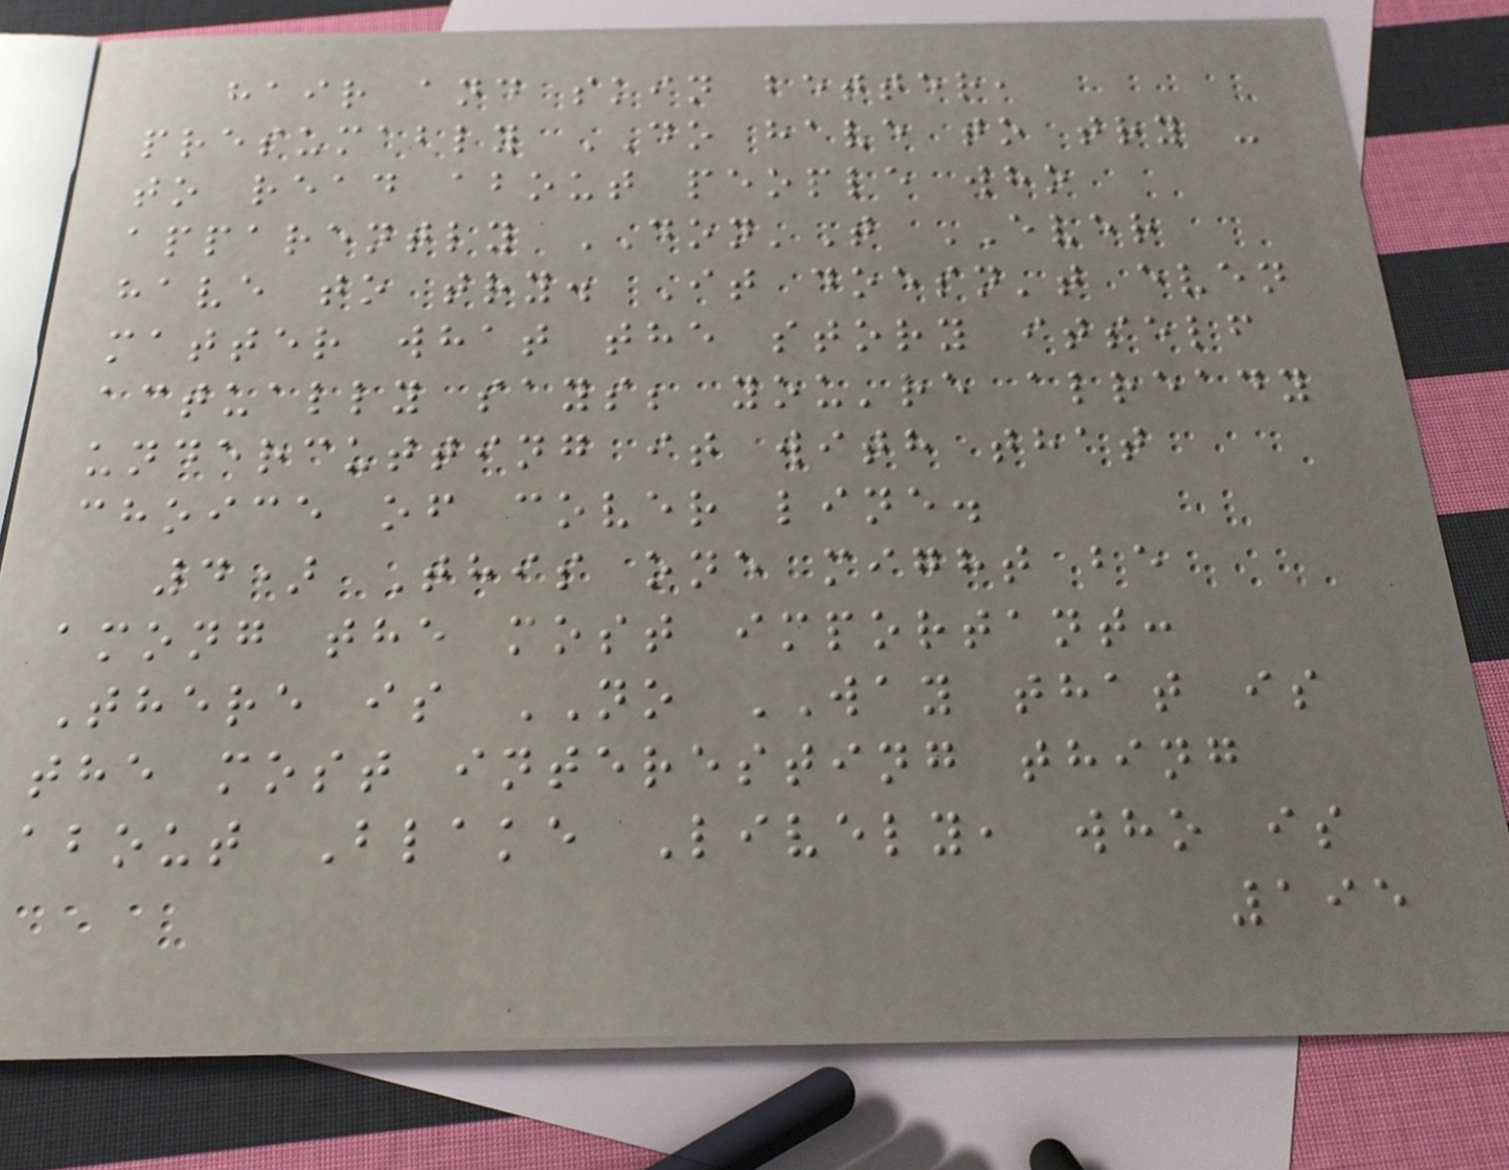hair and skin better,
presumably DO have to try -
to read about people who
apparently DON'T EVER
have to try. It doesn't even
matter what the story itself
actually says; you're already
undercutting it with that
choice of cover line.
4) This one might be
among the most important:
There is NO WAY that is
the most interesting thing
about Blake Lively, who is
195
